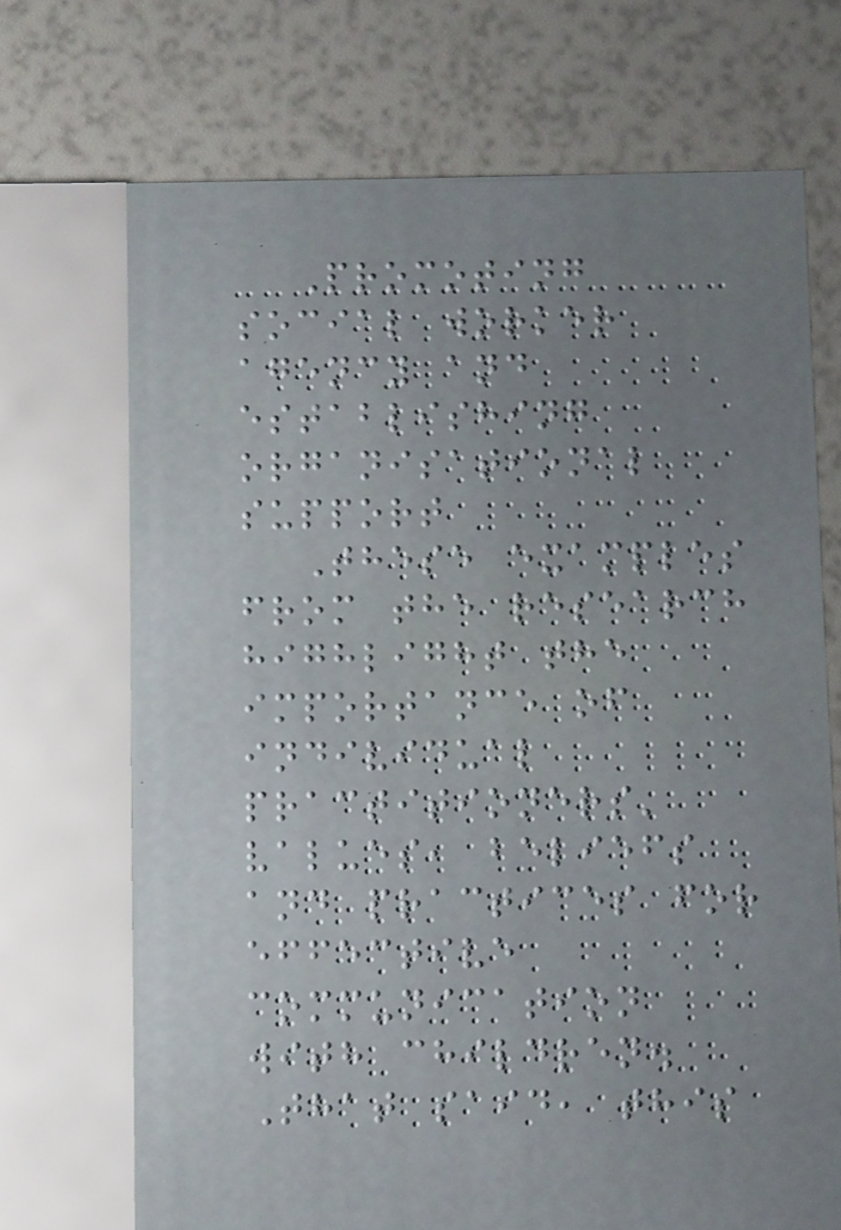Promoting
social worker
agency and
establishing
organisational
support
These examples
from the research
highlight the
importance of
individual
practitioners'
values, beliefs
and practices for
effective
communication
with children.
That said, this
